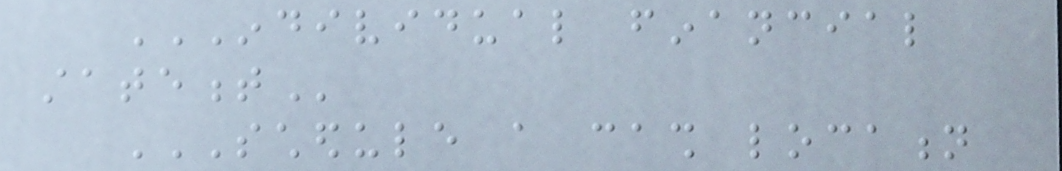INDIVIDUAL FINANCIAL
STATEMENT
SCHEDULE A CASH LOCATION
